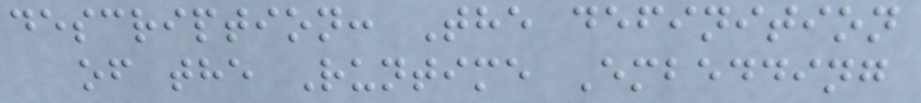description: The definition
of the Runtime Embedding
